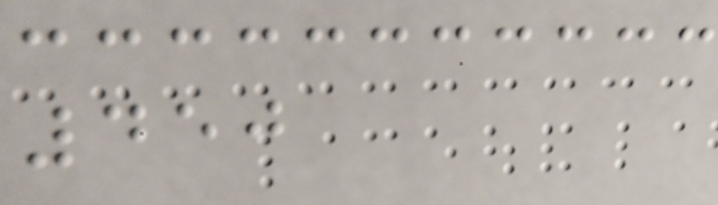450
